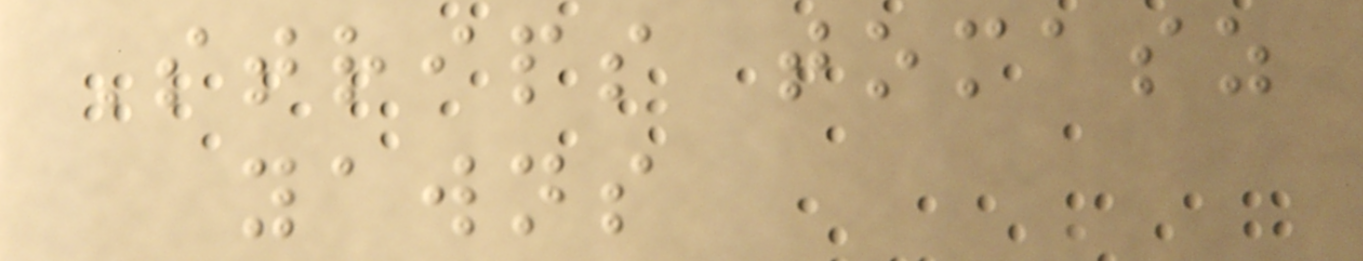Strips tomasz
yawns
